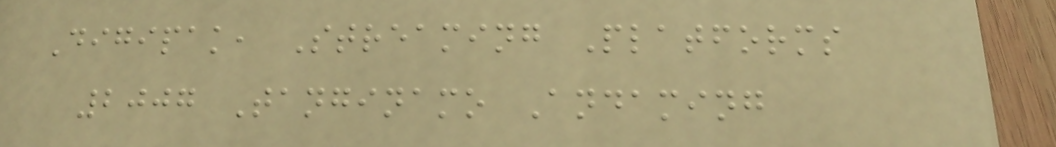Digipak, Streaming Platforms
2007 Tanginamo Andaming
